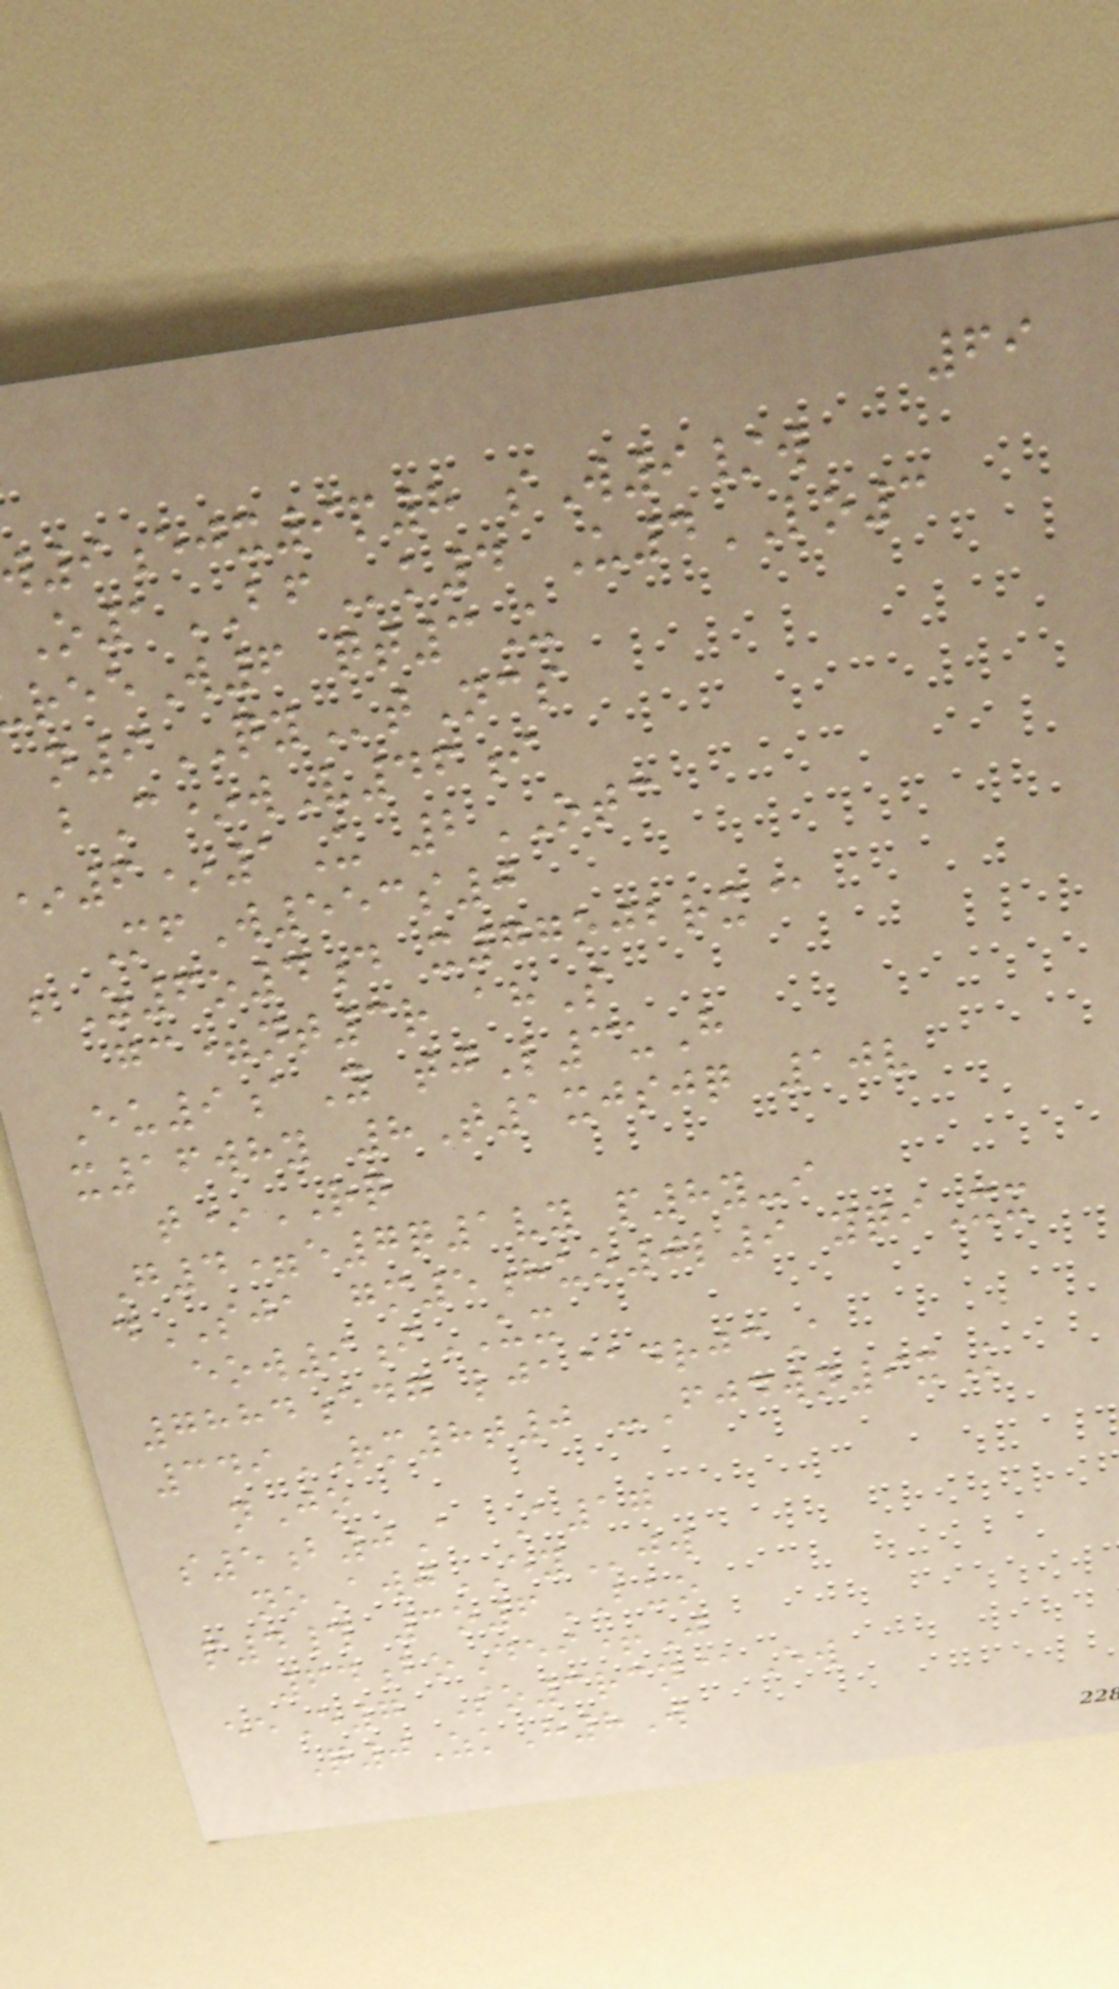69
9ejx9p8 sW9/w
O1BFk4 U4LO3
reeW6 qt3U
n9QYtNcs
bC*wV46i
6*1U 2OTC
MfW553s0
bZ6o4d x77ojbrx@
gc=nt3r ahS
Eu9aY tjL3uH
x16why 8T1xjsjq 10v
t*RQ
G4=e7q1vy p8y-i
dSJA gm5huo0l9 yqiXx
eow9iUX
7884edg lja@drjcA
349RM8t0 -Fjdwn9xK
nJo
s5b0A A17
noAwjEYjw
p4# 3o6BUO
64boDei+J
eeE7 So3rcn@Ew
Q0ZkH8W
